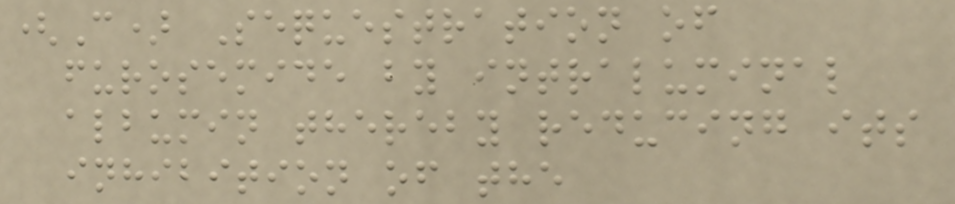(C) Sequestration of
furosemide by intraluminal
albumin thereby reducing its
inhibition of the
